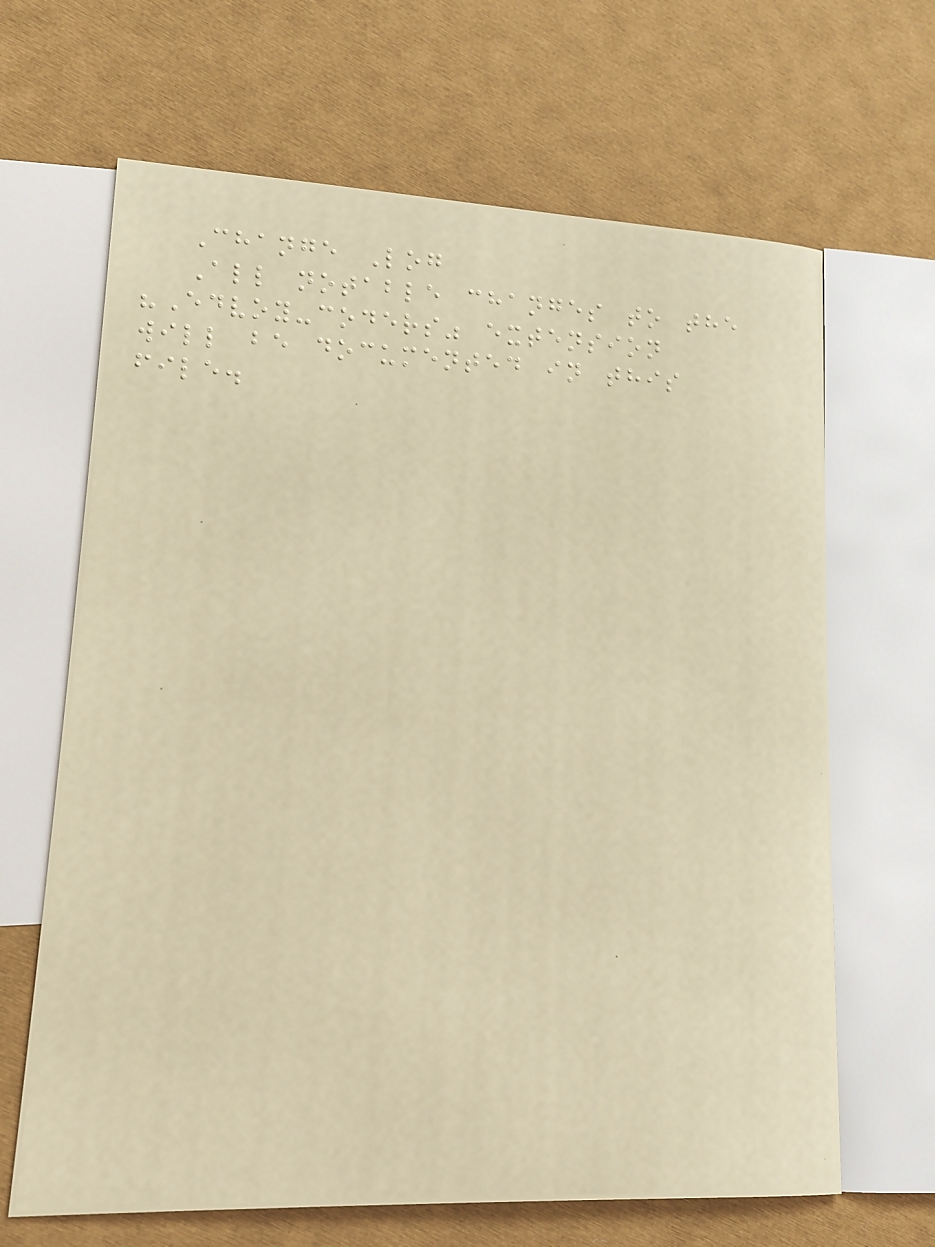Change Log
All notable changes to the
"Edvoy-coders" extension
will be documented in this
file.
